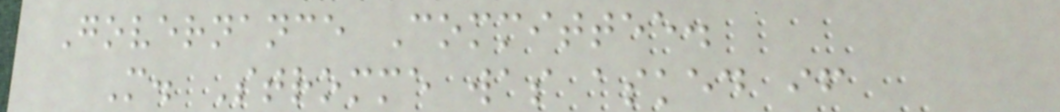Governance Committee.
M. Stromme was asked if
